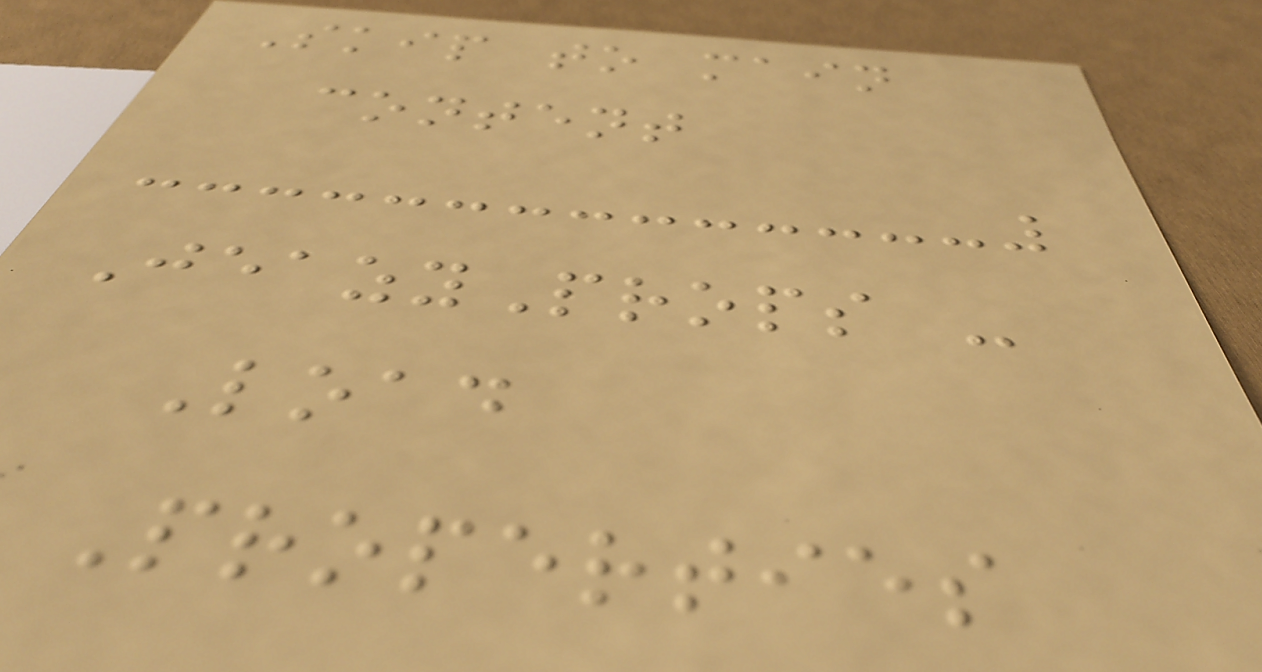Skip to main
content
JeazyProps -
Load
Properties
